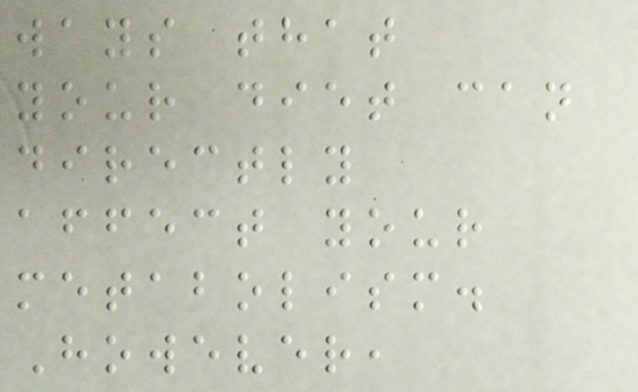ways that
your diet can
directly
affect your
metabolism.
However,
